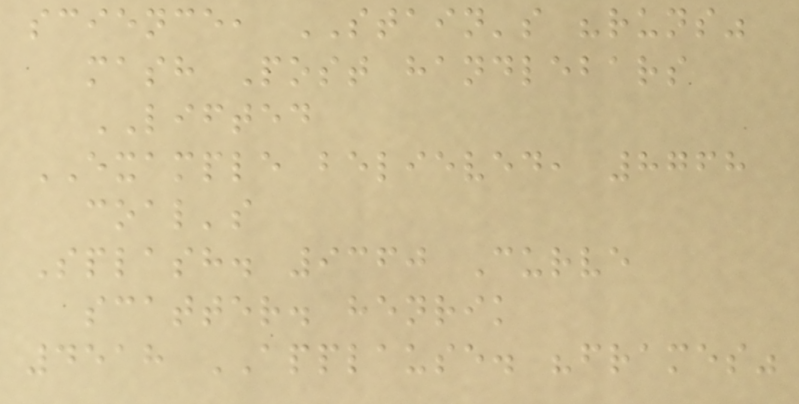science, STAIN's "runs"
mash Post handlebars
LIFTED
EXAMPLE believed, 8768
coal's
Splash. 9360 Curve
scatter. henrik
4518 APPLAUSE. "frames"
